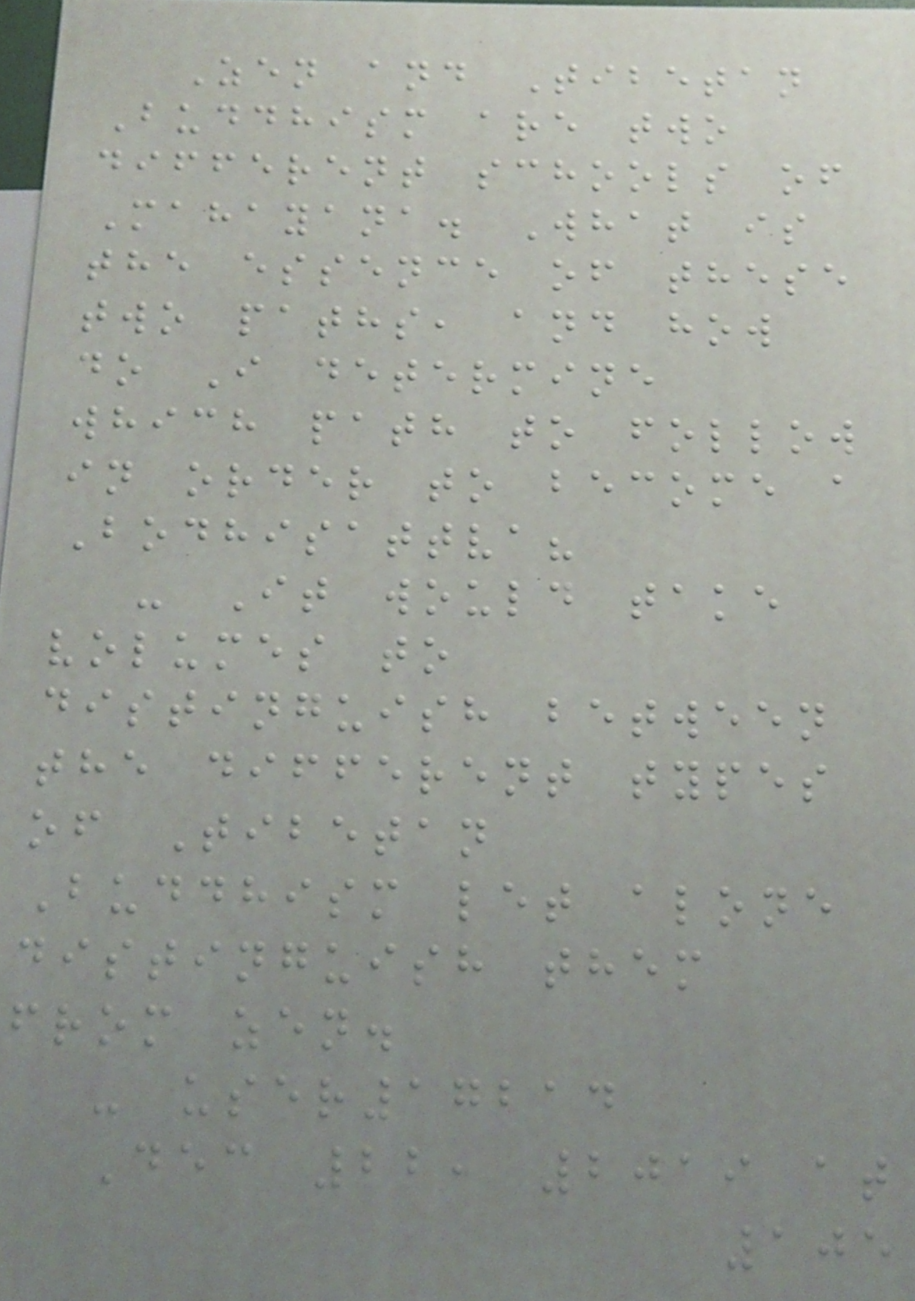Zen and Tibetan
Buddhism are two
different schools of
Mahayana. What is
the essence of these
two paths, and how
do I determine
which path to follow
in order to become a
Bodhisattva?
- It would take
volumes to
distinguish between
the different types
of Tibetan
Buddhism let alone
distinguish them
from zen.
- user17214
Dec 22, 2019 at
105
